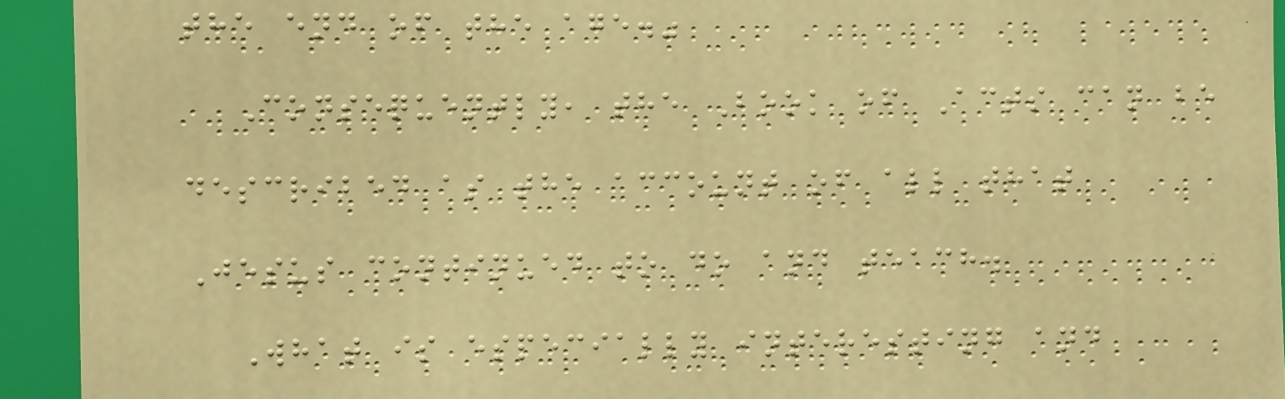the end of the age."
Consequently, the Book of Acts can be
described as the account of all that
Jesus continued to do and teach.
What is especially interesting and
